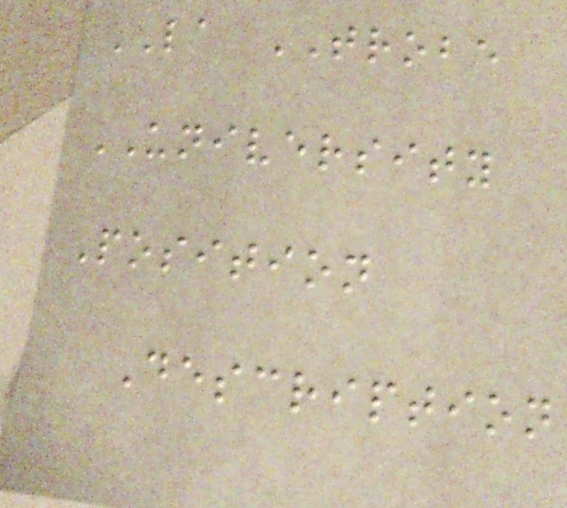LA TROBE
UNIVERSITY
Position
Description
